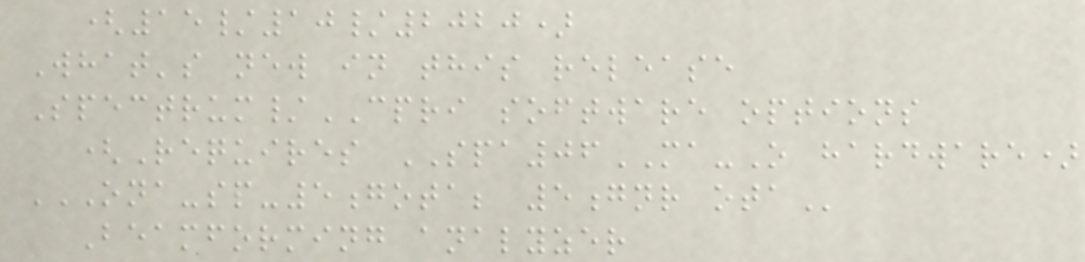(15/10/2020)
What's new in this release
Spectrum/CPRI software options
(Requires SPA06MA-O hardware)
ONA-SP-5GOTA; 5GNR OTA
Beamforming analyzer
